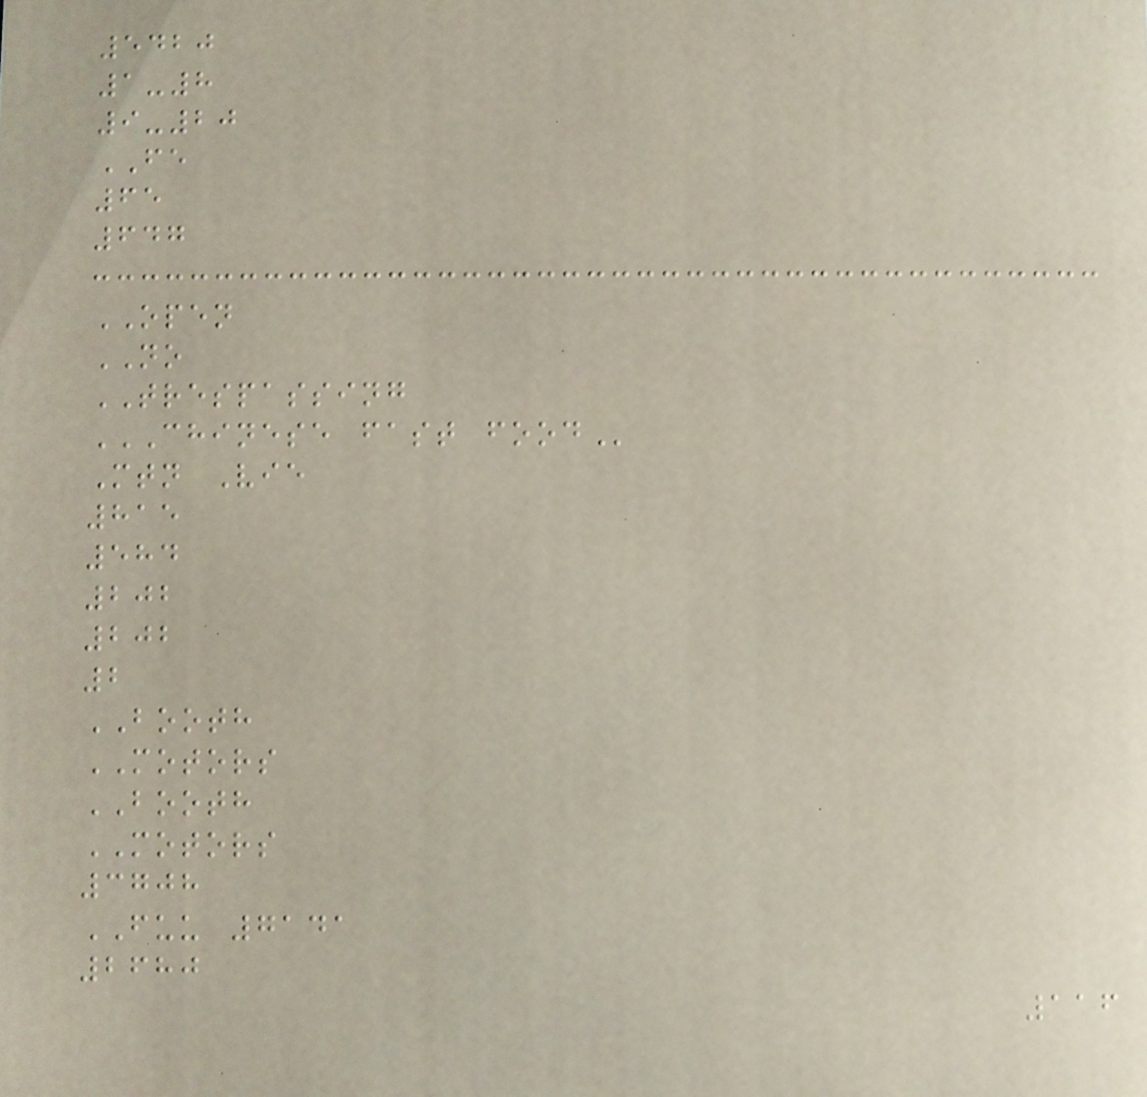5420
1-8
9-20
FE
65
647
OPEN
NO
TRESPASSING
CHINESE FAST FOOD
Mtn Vie
815
584
202
202
2
BOOTH
MOTORS
BOOTH
MOTORS
3708
FUU 7141
2680
116
